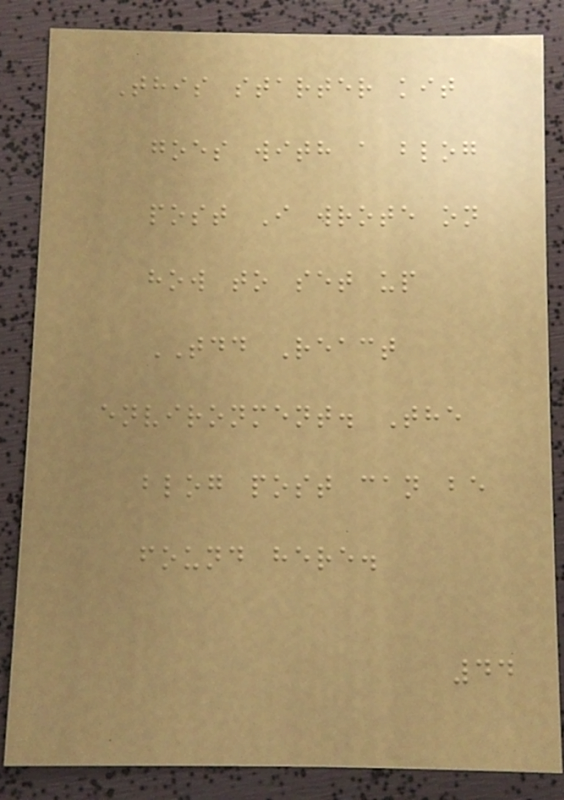This starter kit
goes with a blog
post I wrote on
how to set up
TDD React
environment. The
blog post can be
found here.
44
